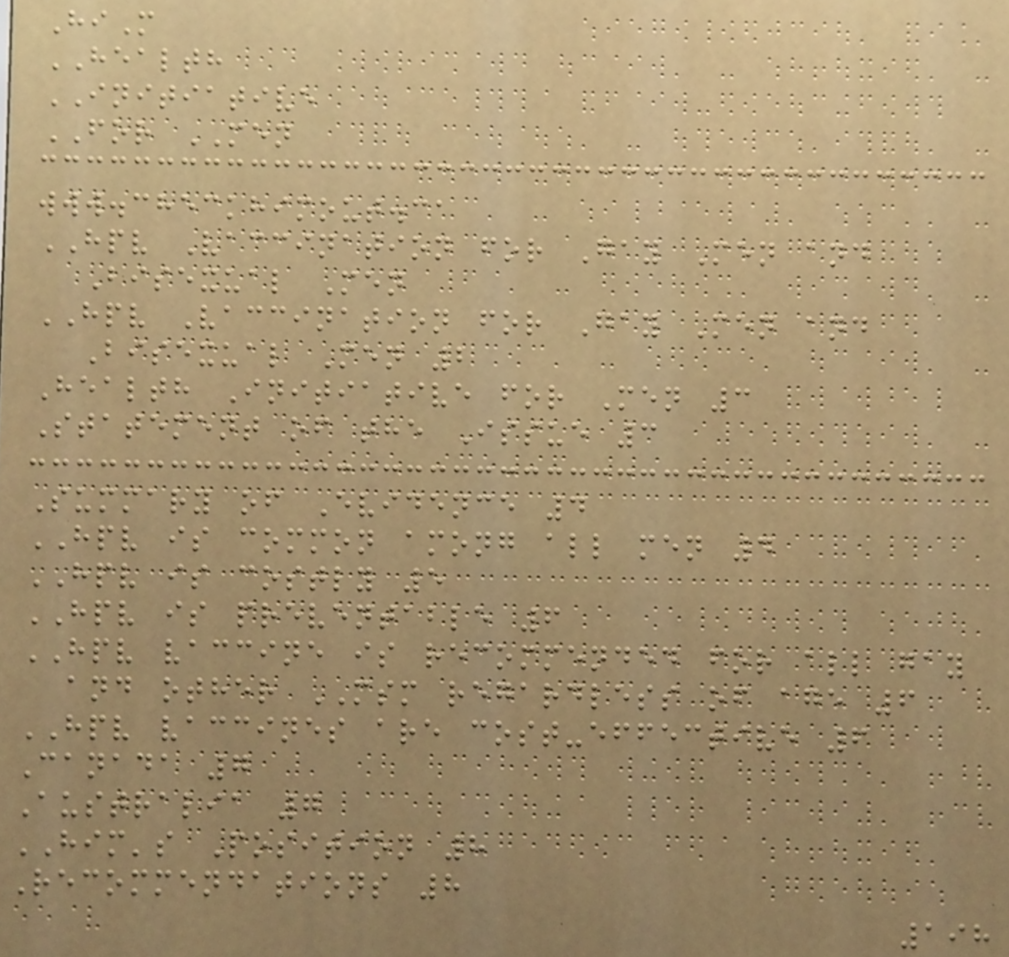HiM
HEALTH
INITIATIVE
FOR MEN
www.checkhimout.ca
HPV Vaccination for Gay Men and
Bisexual Men
HPV Vaccination for Gay Men and
Bisexual Men 2
Health Initiative for Men 3
Statement of the Issue 3
Summary of Evidence 4
HPV is common among all men 4
HPV is costly 5
HPV is preventable 6
HPV vaccine is recommended for all gay
and other MSM regardless of age 6
HPV vaccines are cost-effective 6
Canada 7
Australia 7
HIM's Position 8
Recommendations 8
198
